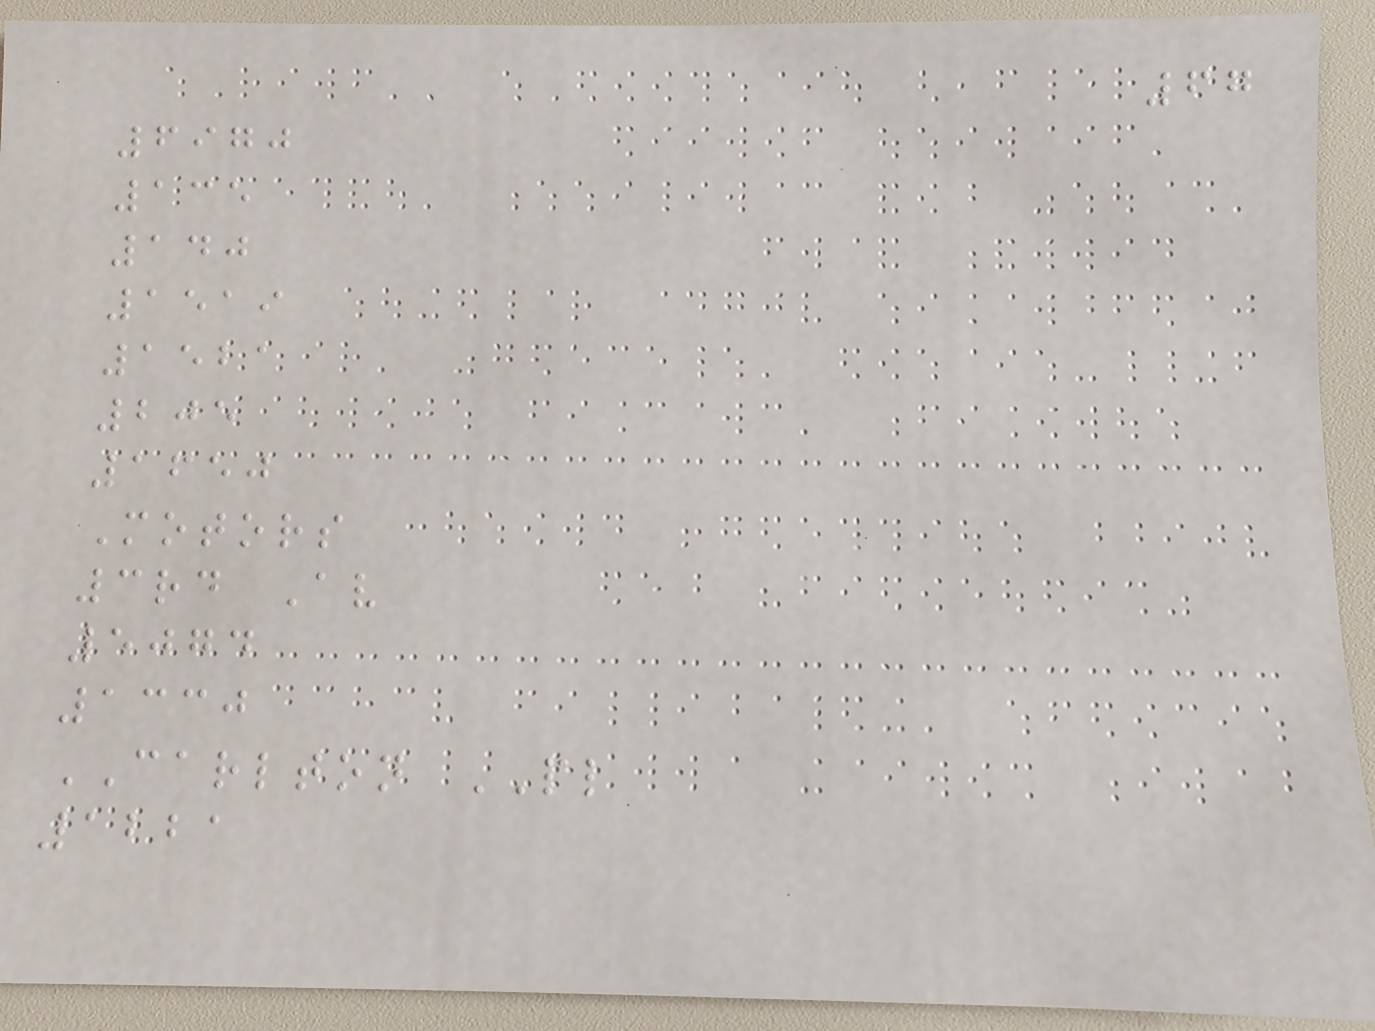67
6970
135
140
1519
1521
205
1650
Motors
3rd Av
5074
1330
CARLTON PL
1221
